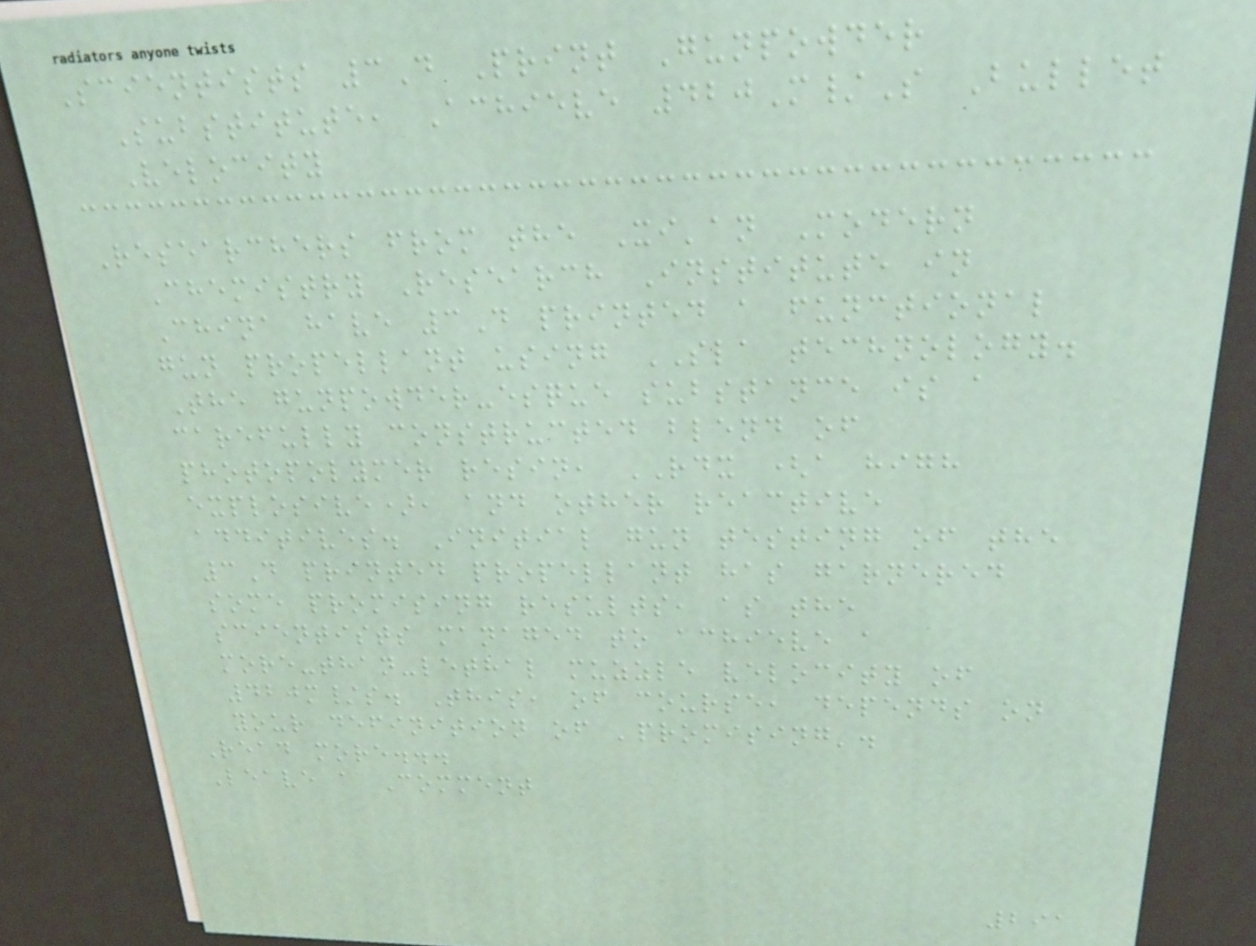Scientists 3D Print Gunpowder
Substitute, Achieve 420M/S Bullet
Velocity
Researchers from the Xi'an Modern
Chemistry Research Institute in
China have 3D printed a functional
gun propellant using SLA technology.
The gunpowder-esque substance is a
carefully constructed blend of
photopolymer resin, RDX (a high
explosive), and other reactive
additives. Initial gun testing of the
3D printed propellant has garnered
some promising results, as the
scientists managed to achieve a
more-than-lethal muzzle velocity of
420m/s. This, of course, depends on
your definition of 'promising'.
Read more...
Leave a Comment
291
